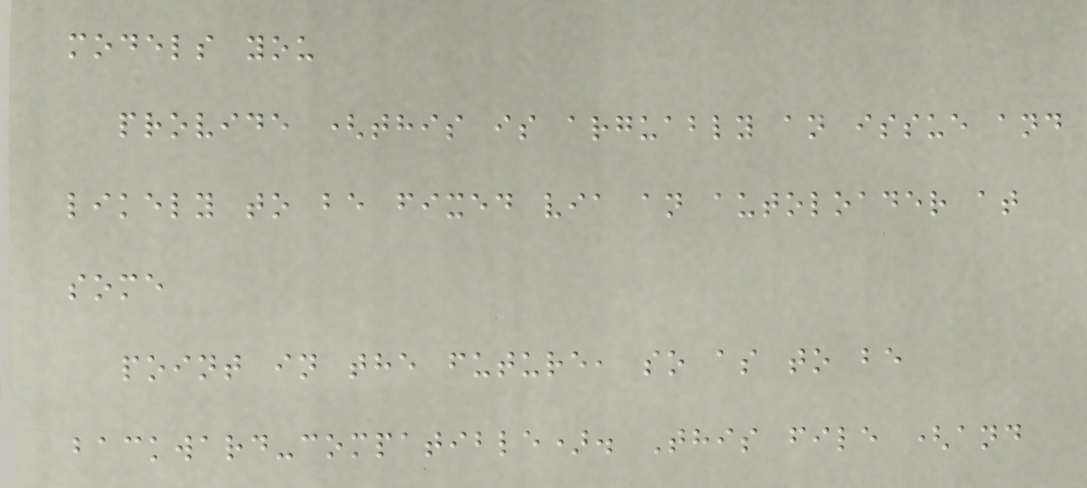models you
provide (this is arguably an issue and
likely to be fixed via an autoloader at
some
point in the future, so as to be
backward-compatible). This file (and
